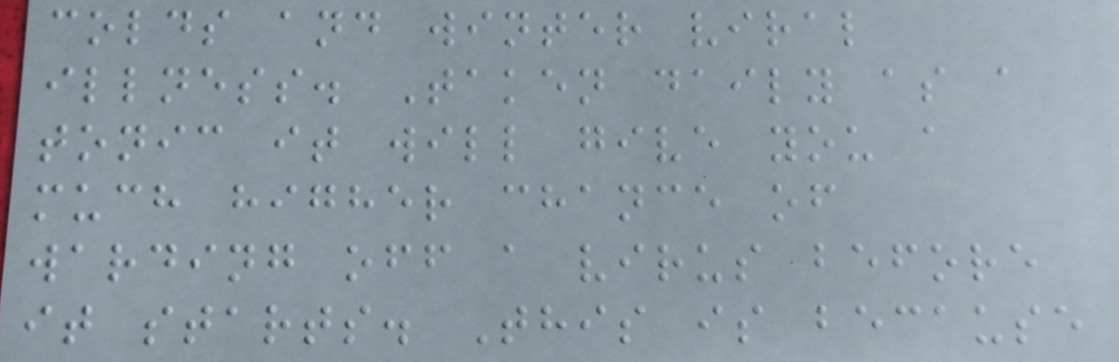colds and winter viral
illness. Taken daily as a
tonic it will give you a
much higher chance of
warding off a virus before
it starts. This is because
